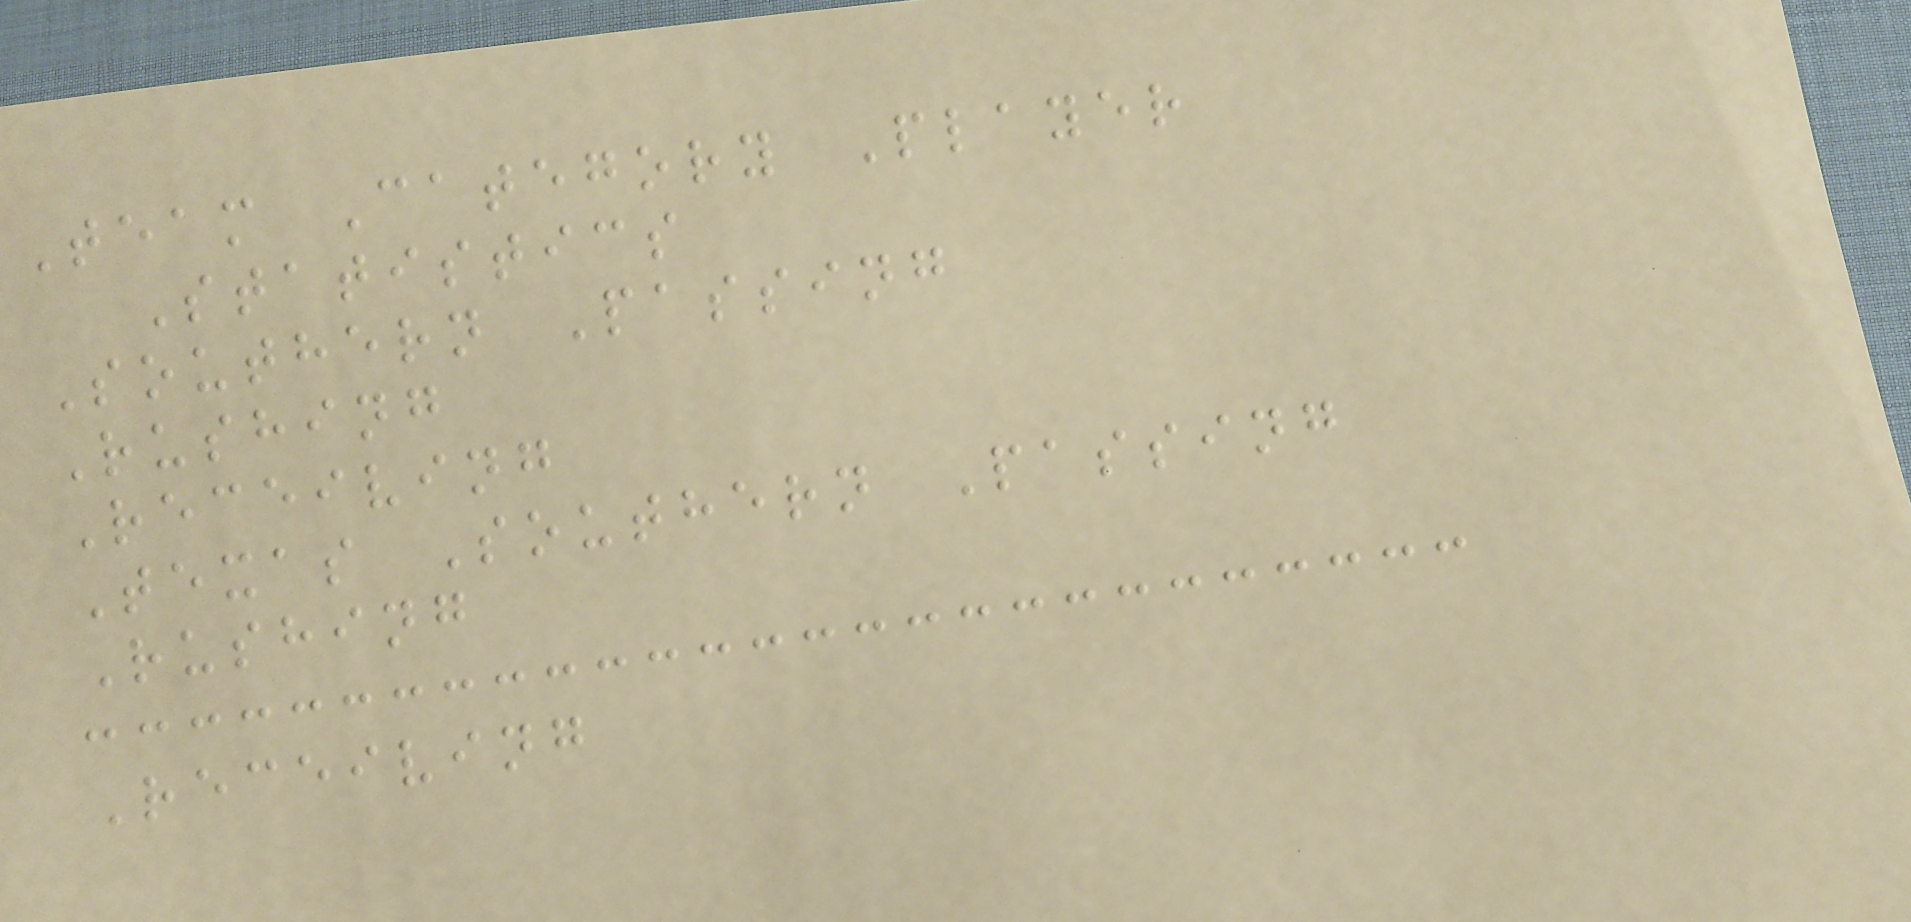Team Category Player
Statistics
Southern Passing
Rushing
Receiving
Texas Southern Passing
Rushing
Receiving
